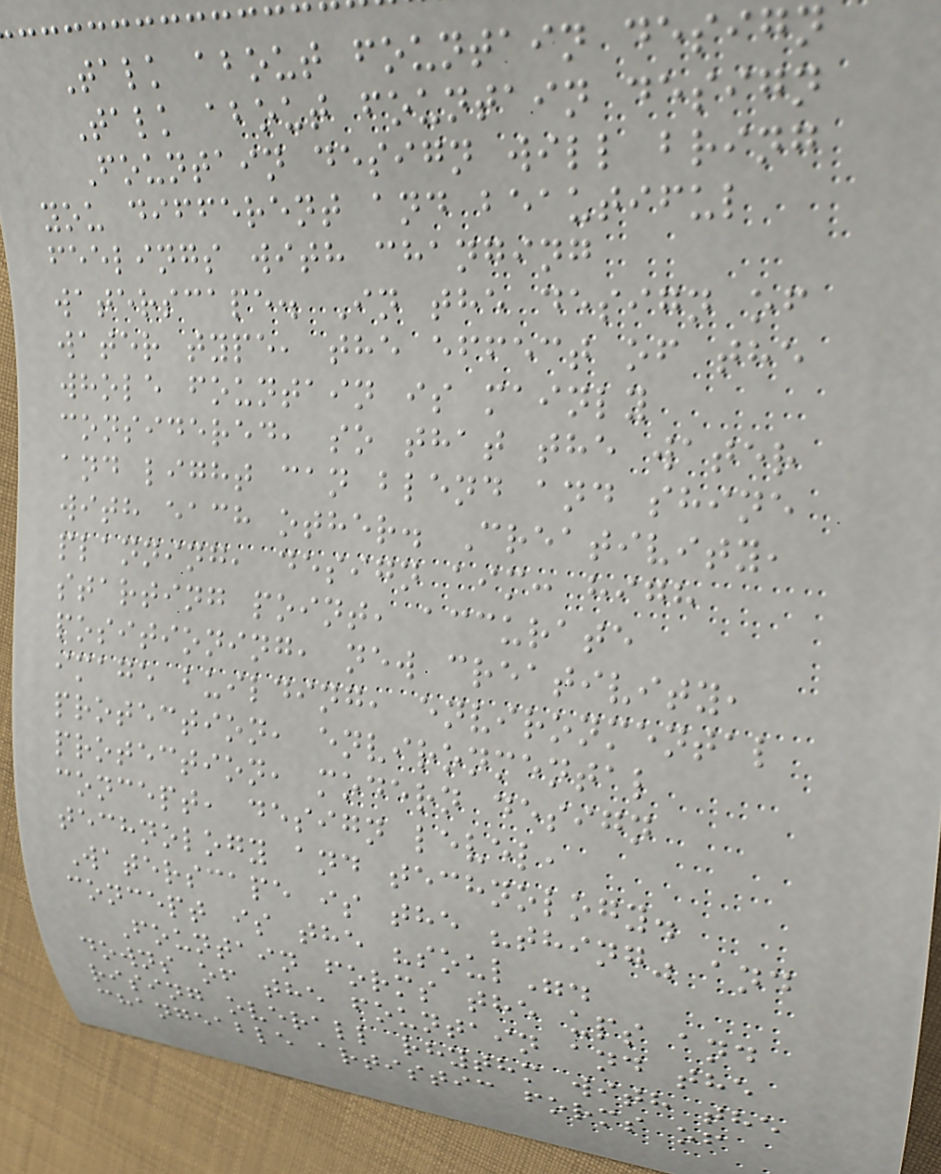Talk about fountain design
Talk about fountain design
Fountain design will bring
you different and beautiful
feelings with changing
waterscape. In the design of
water type, the effect of the
whole fountain is mainly
considered, so that the water
and light can blend and shine
with each other. Creativity,
planning, design aim: high
starting point, accurate
positioning, new creativity,
image building, environmental
protection, environmental
protection, modern design
concept, design level,
technology and technology.
Waterscape is the "thing" and
concept is the "soul".
Fountain forms the ups and
downs of the fountain and the
rising overall rhythm with the
changeable artistic forms of
